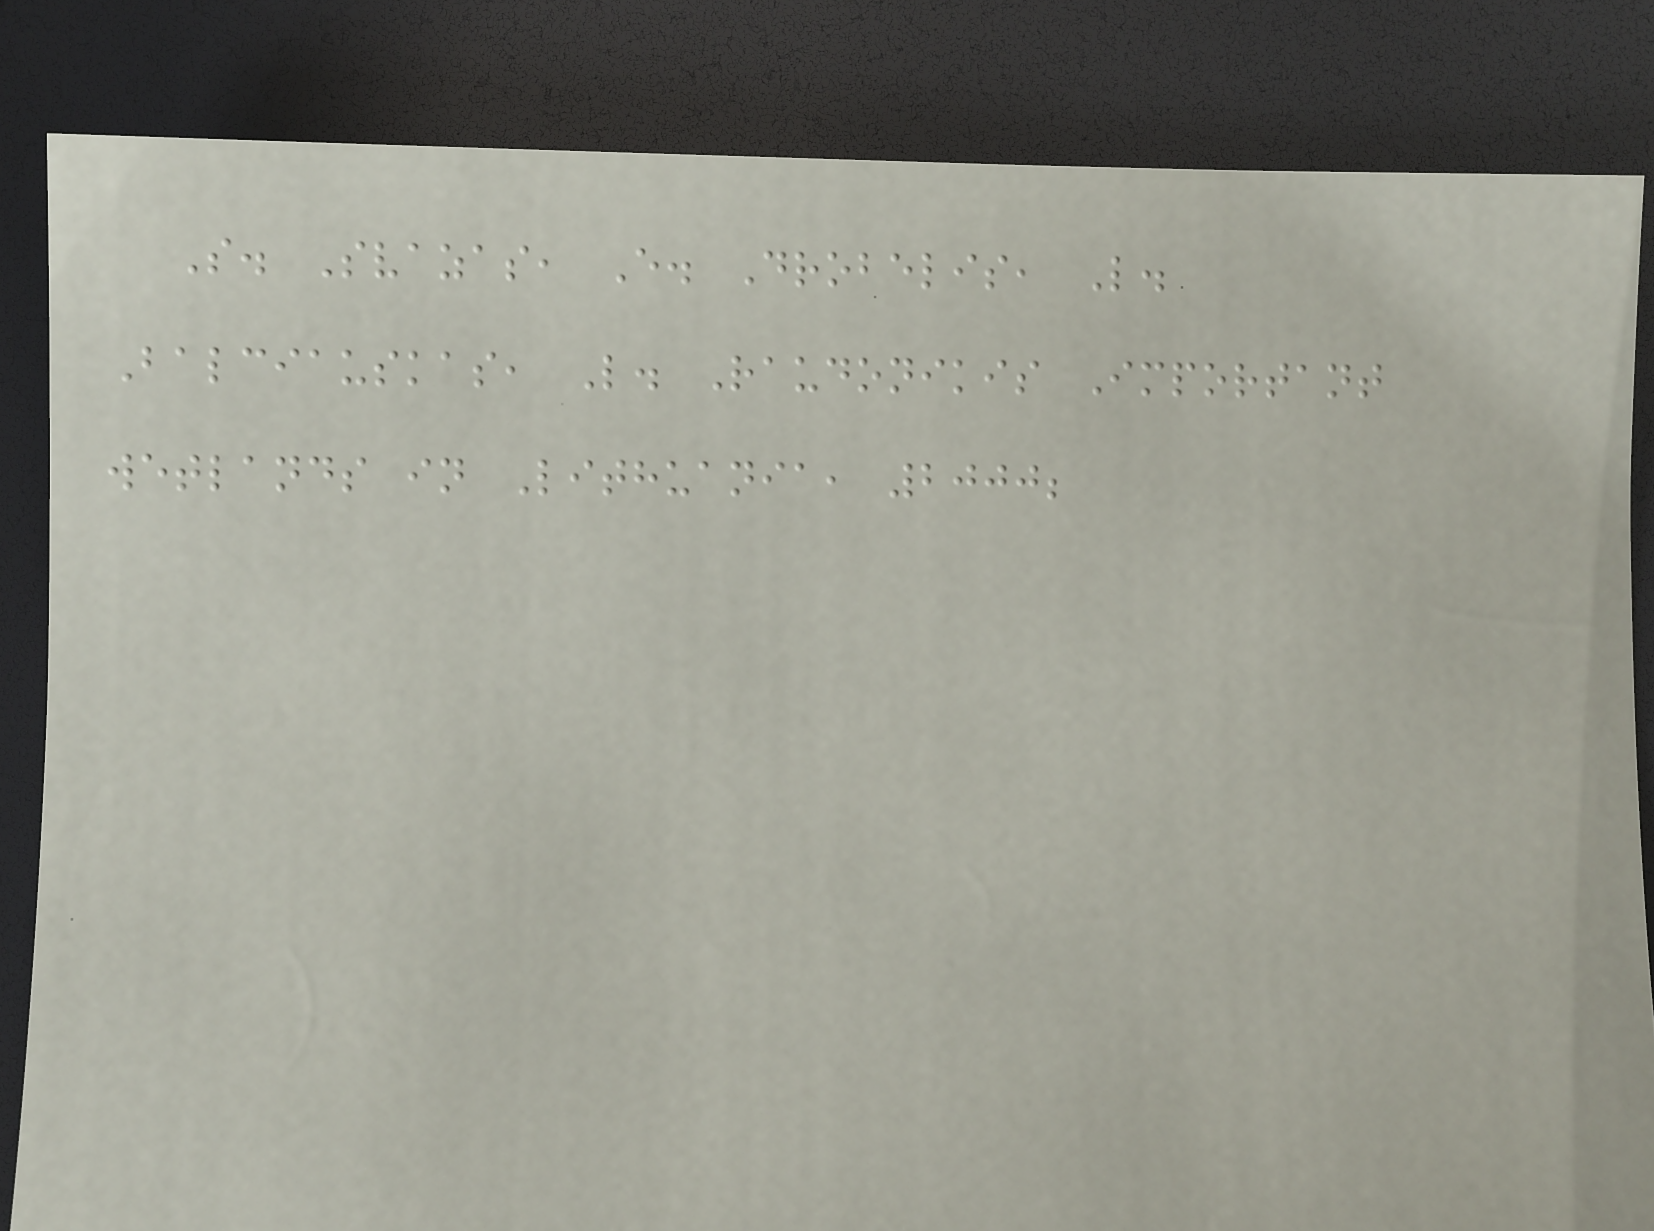S. Svazas, E. Drobelis, L.
Balciauskas, L. Raudonikis Important
wetlands in Lithuania, 2000;
